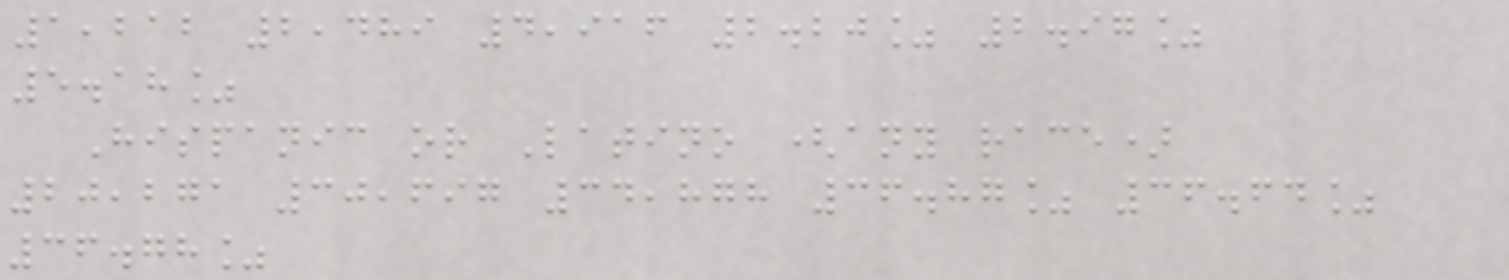1,212 2,489 4,916 2.20% 2.97%
5.18%
Hispanic or Latino (any race)
20,271 30,697 34,878 36.87% 36.64%
36.78%
